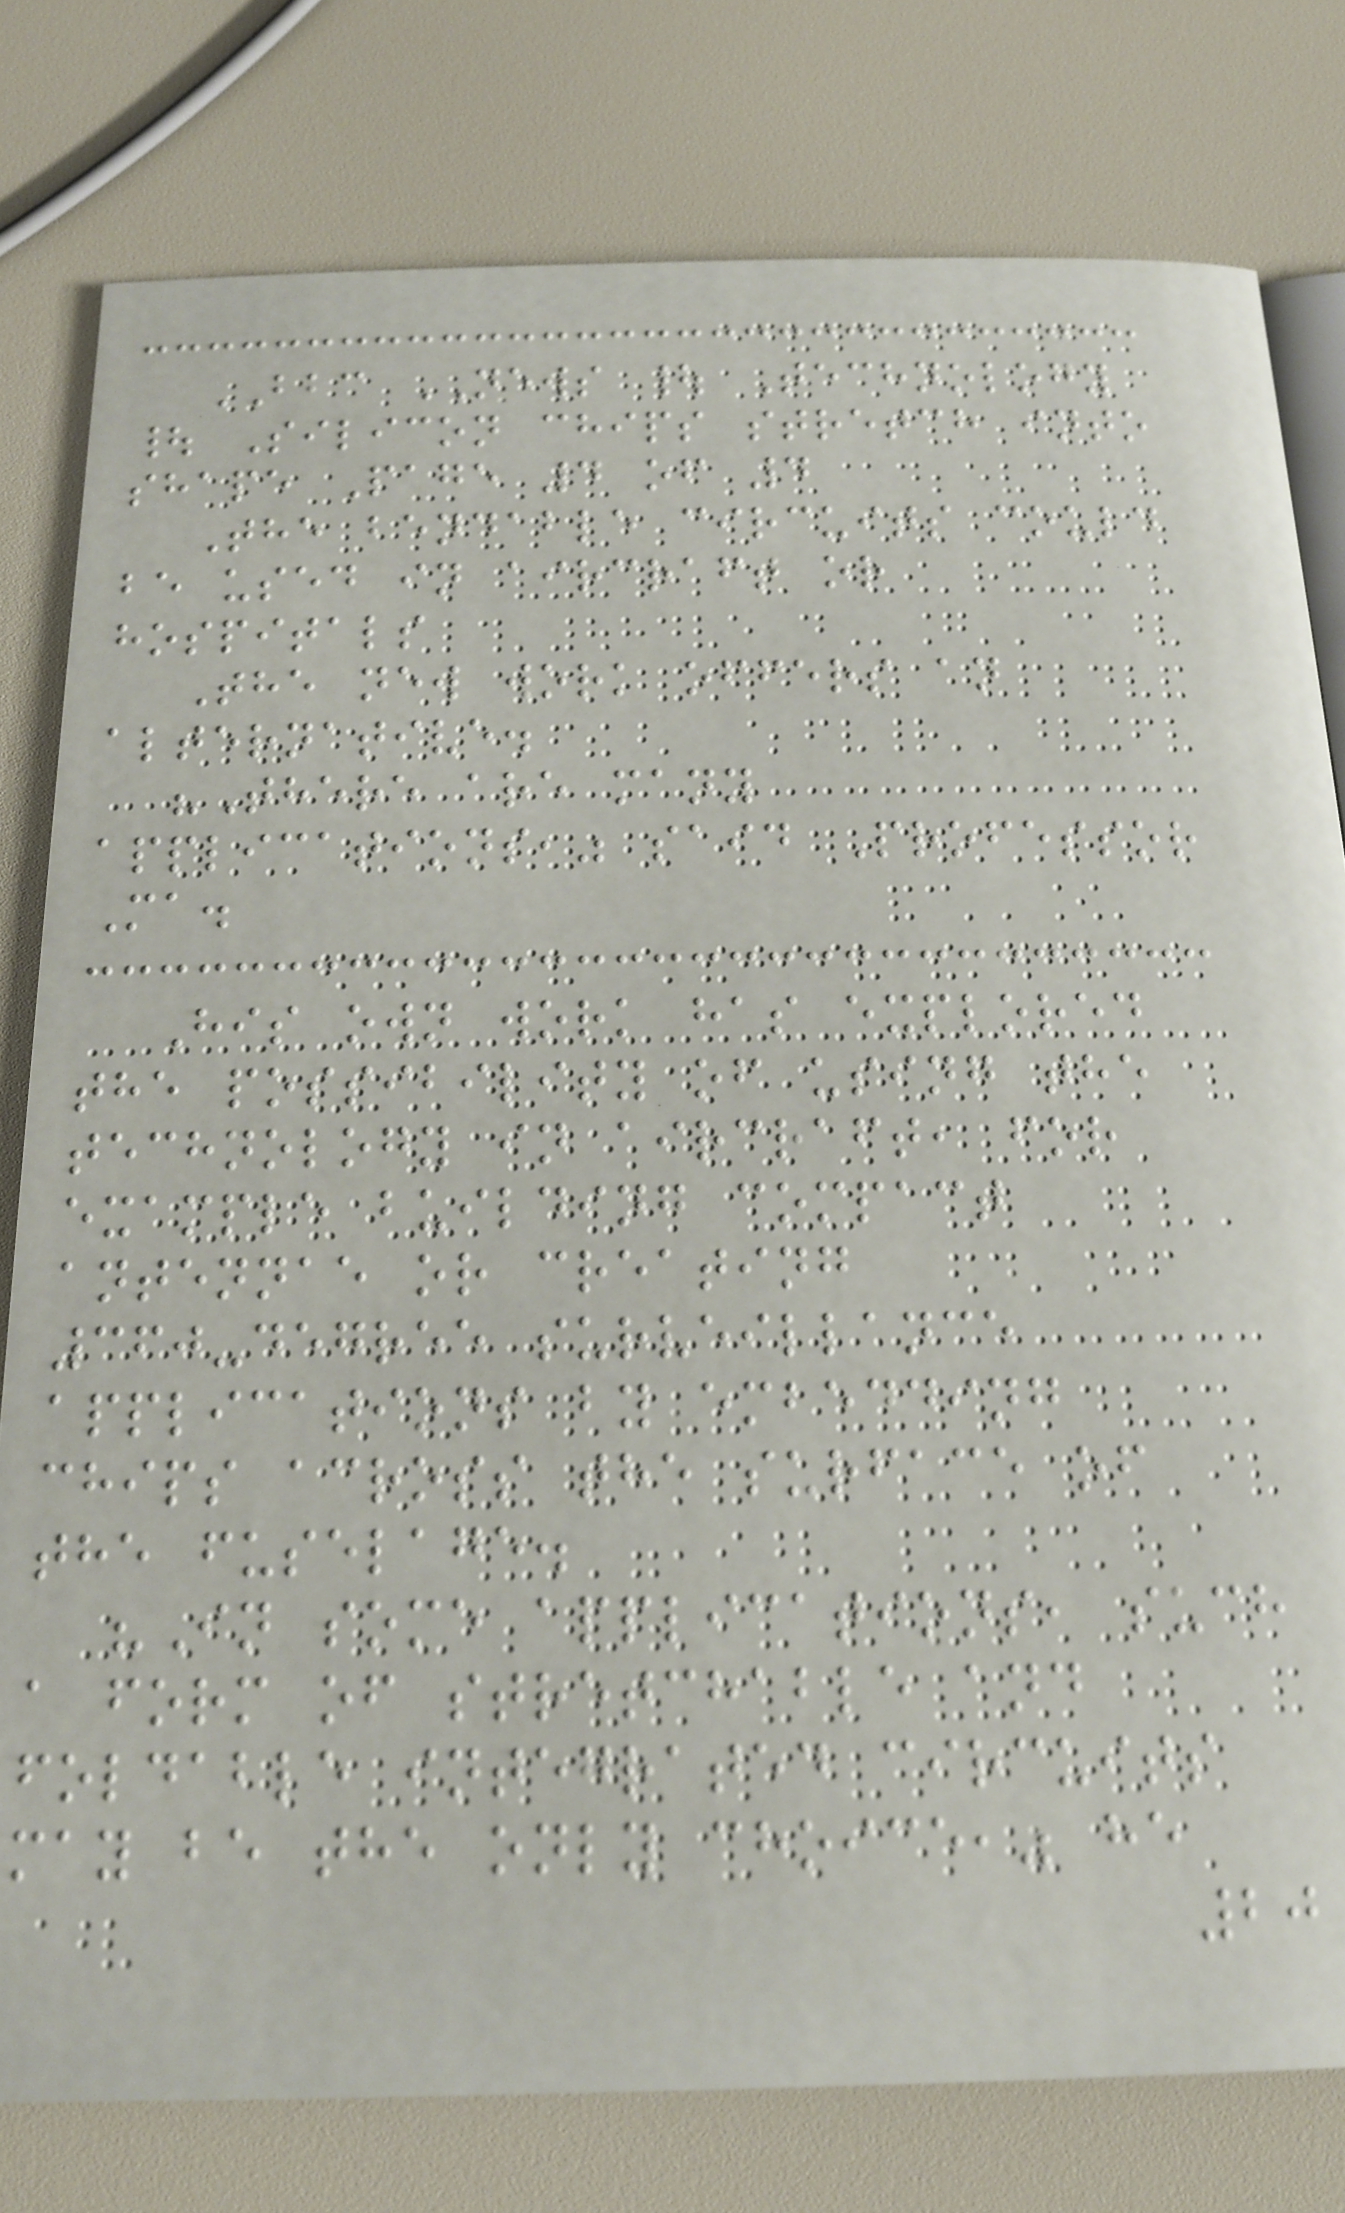BBC NEWS | Technology
| Silicon chips stretch into
shape Page 4 of 4
The bendable circuits could
be used in aircraft or
hospitals
The new work offers an
alternative.
"There are many
applications," said Professor
Ma.
His own work has explored
the possibility of using the
technology in aircraft, for
example building compact
antennae or creating
360-degree surveillance
applications by embedding
chips across the surface of
the fuselage.
"In some applications, such
a form of stretchable and
foldable integrated circuits
may be the only choice," he
20
